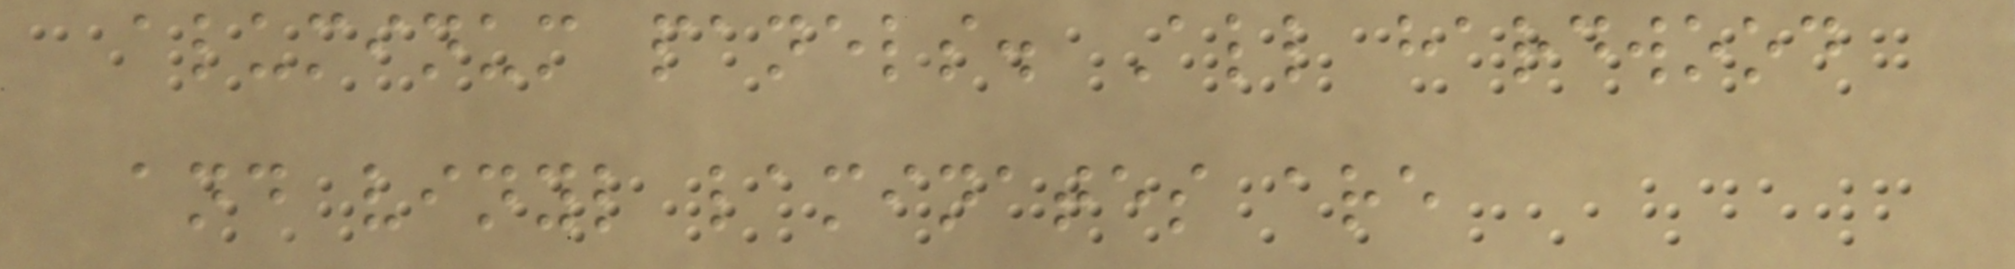aluminum panels. All hardwood
and vinyl laminates are
